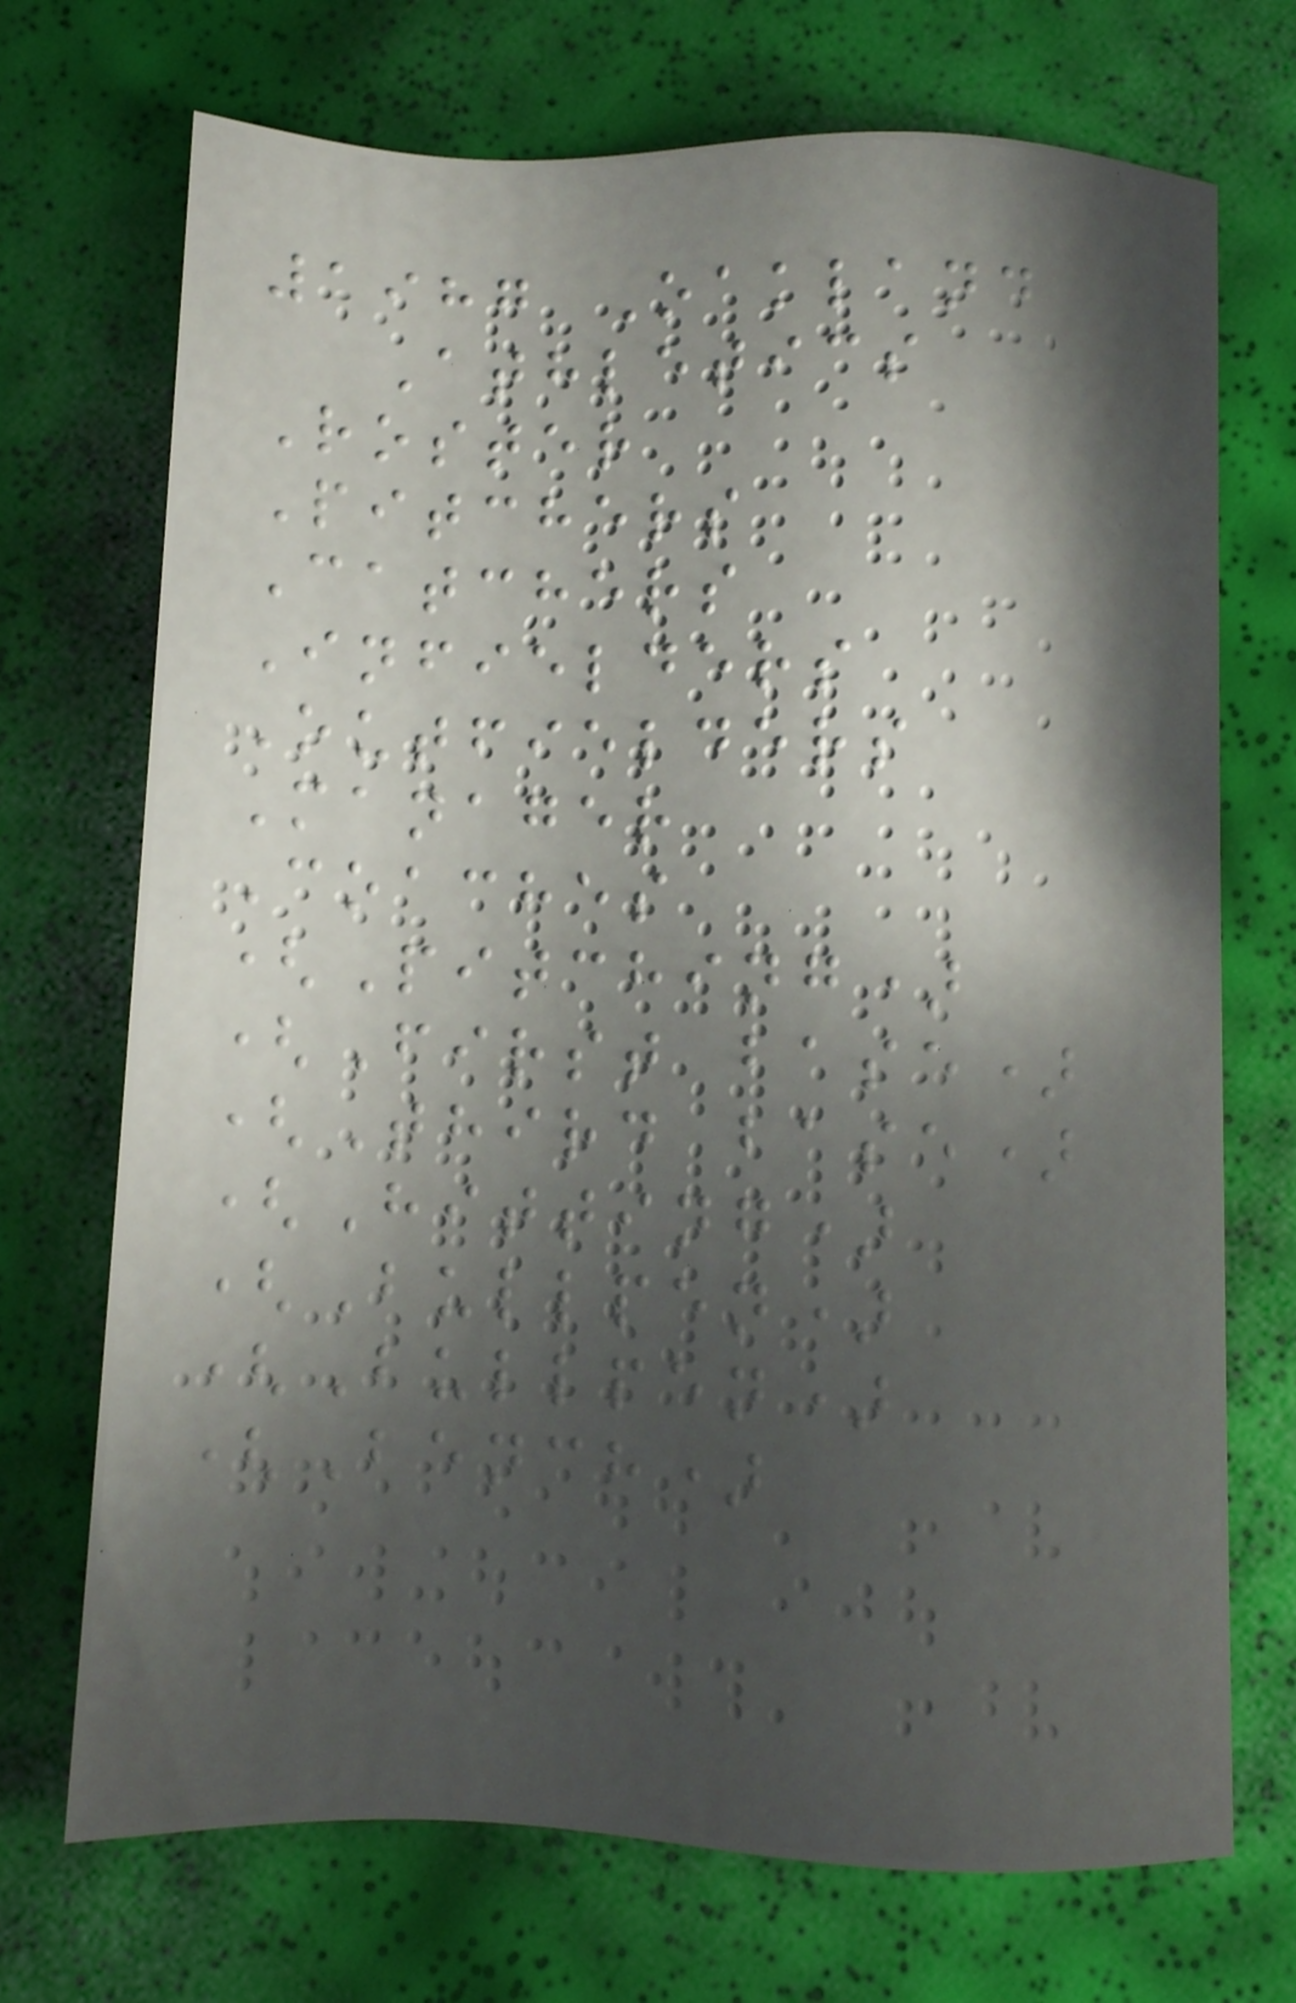1987 Oakland
Athletics
Roster
Pitchers
Catchers
Infielders
Outfielders
Manager
Coaches
(Pitching)
(First base)
(Third base)
(Hitting)
(Bullpen)
(Bullpen)
(Bench)
